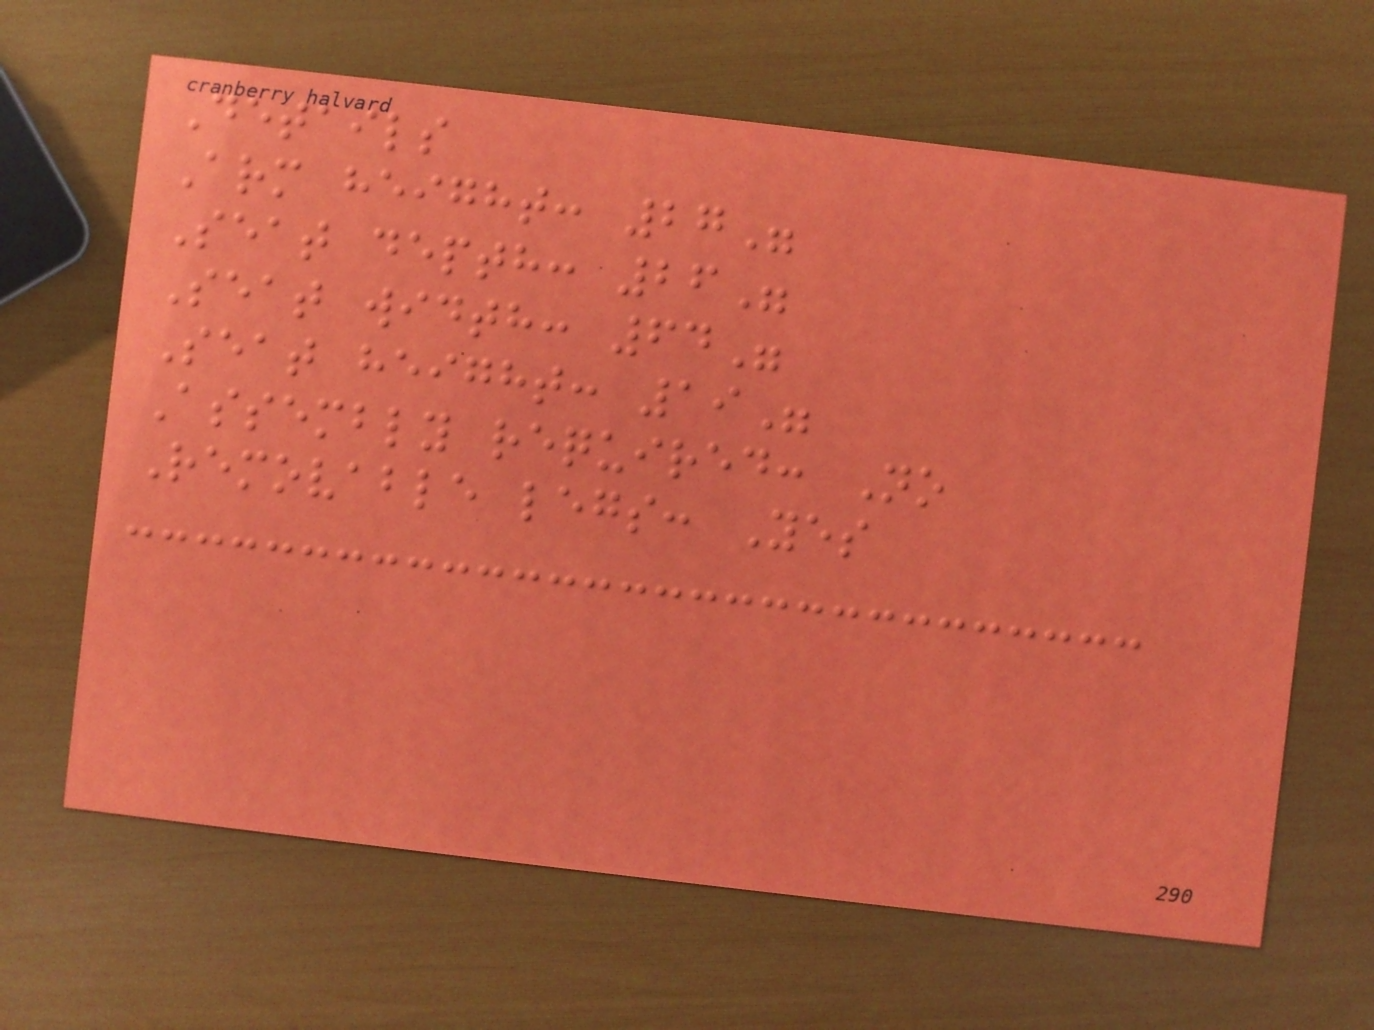Details
Arm height: 27"
Seat depth: 26"
Seat width: 64"
Seat height: 19"
Assembly required: No
Removable legs: Yes
